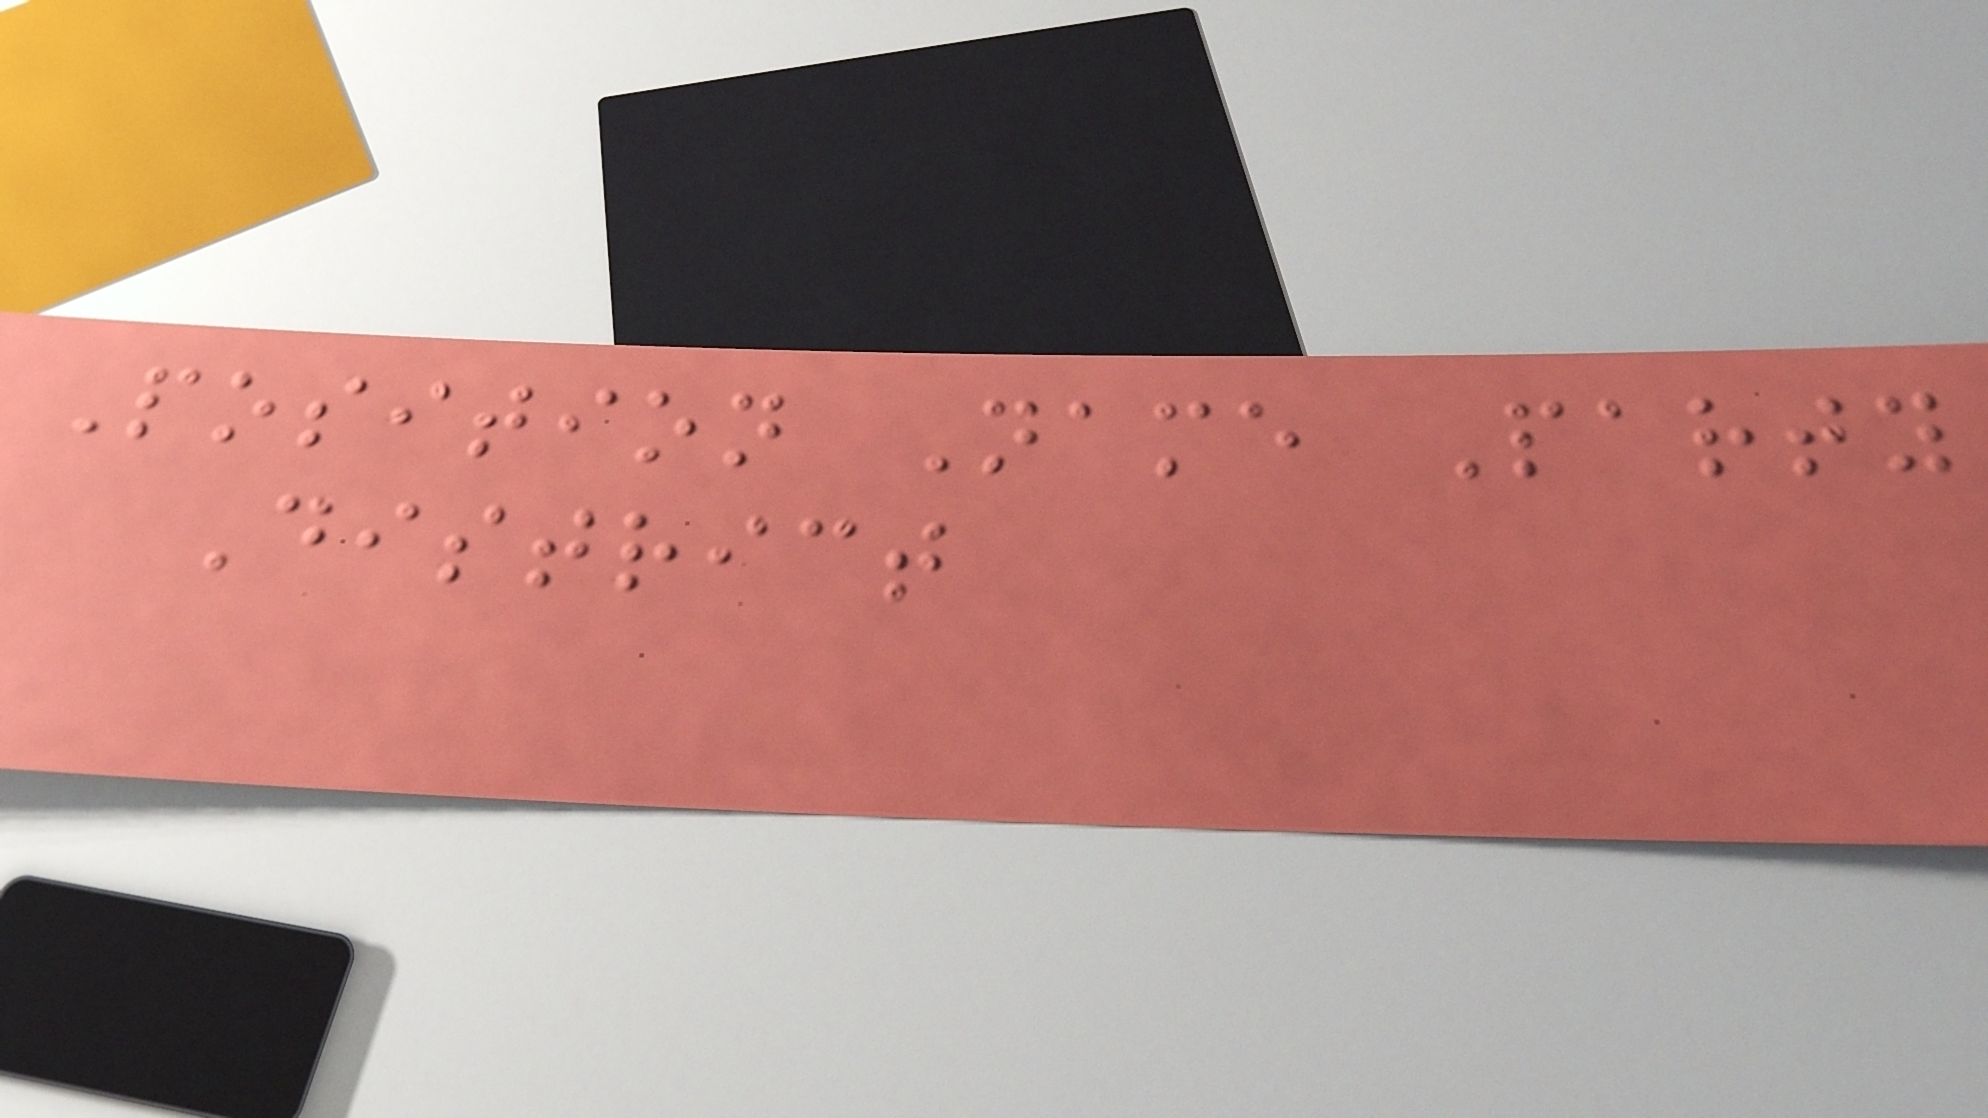Position Name Party
District
